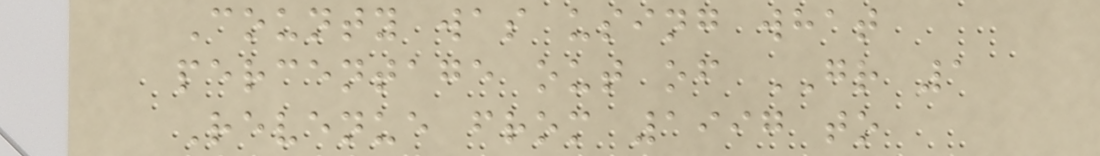County was using what
percentage out of GR 1
Revenue from 1997 to
